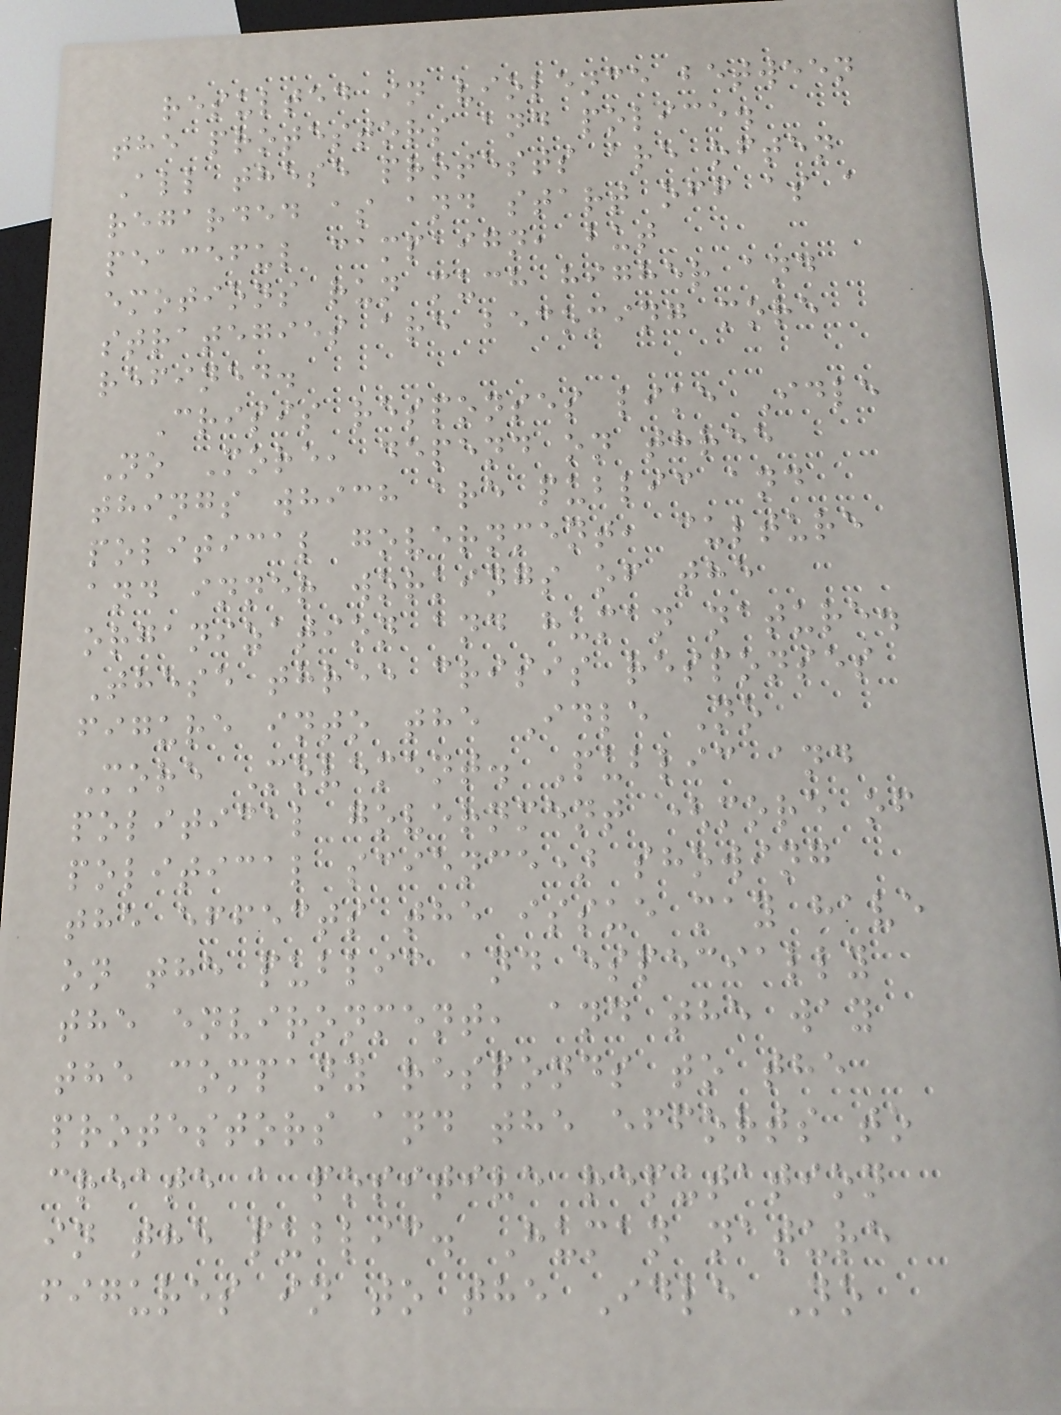resulted in violence between
the protestors and police.
All these protests are often
regarded as and start off as a
peaceful campaign, but
emotions run much higher and
strategies are becoming more
refined.
Crisis responses like Idle
No More, depend on three
things which are public and
political government, culture
and inner workings of the
organization and human nature.
These three crisis responses
figure into the Idle No
More Movement. Public and
political government (more of
political science) showing
the effects the issue may have
on the public and especially
the environment, and the way
the company responds to the
protestors and the efforts to
create a positive reputation
in the public. Human nature
figures in to the Idle No
